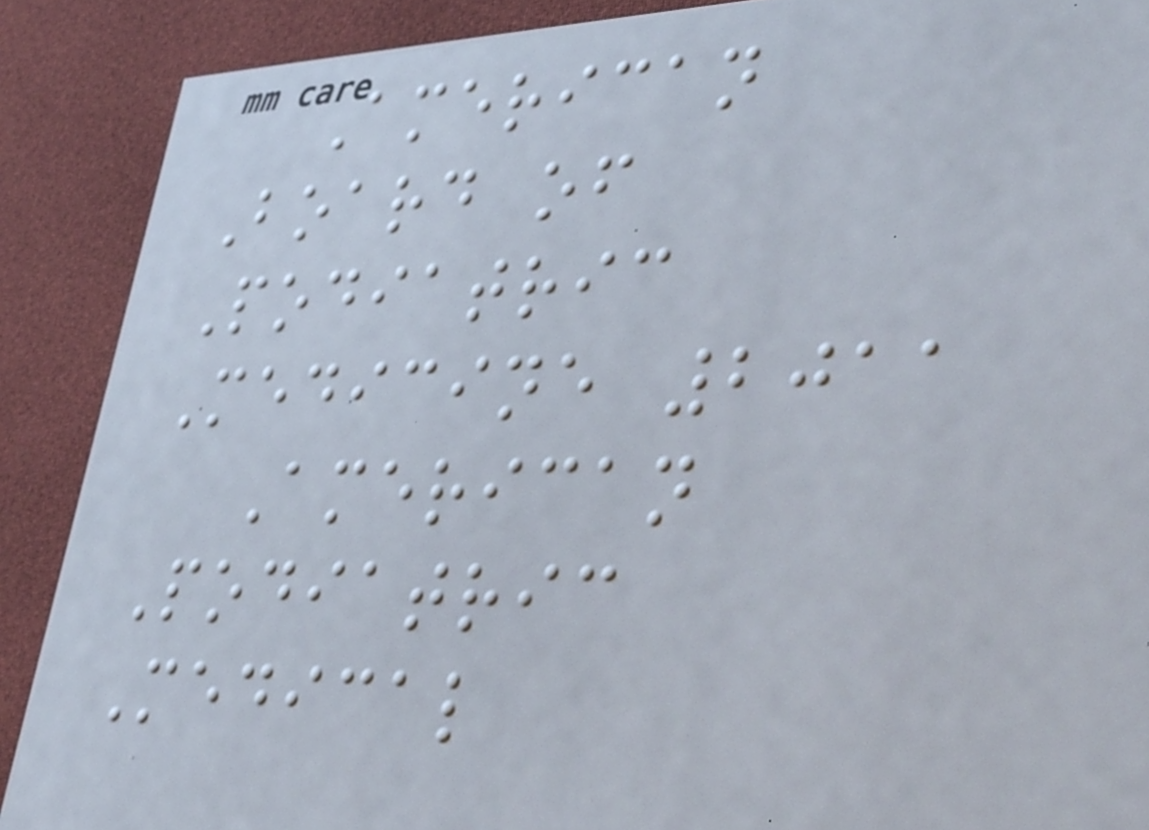American
Board of
Podiatric
Medicine 2011
American
Podiatric
Medical
